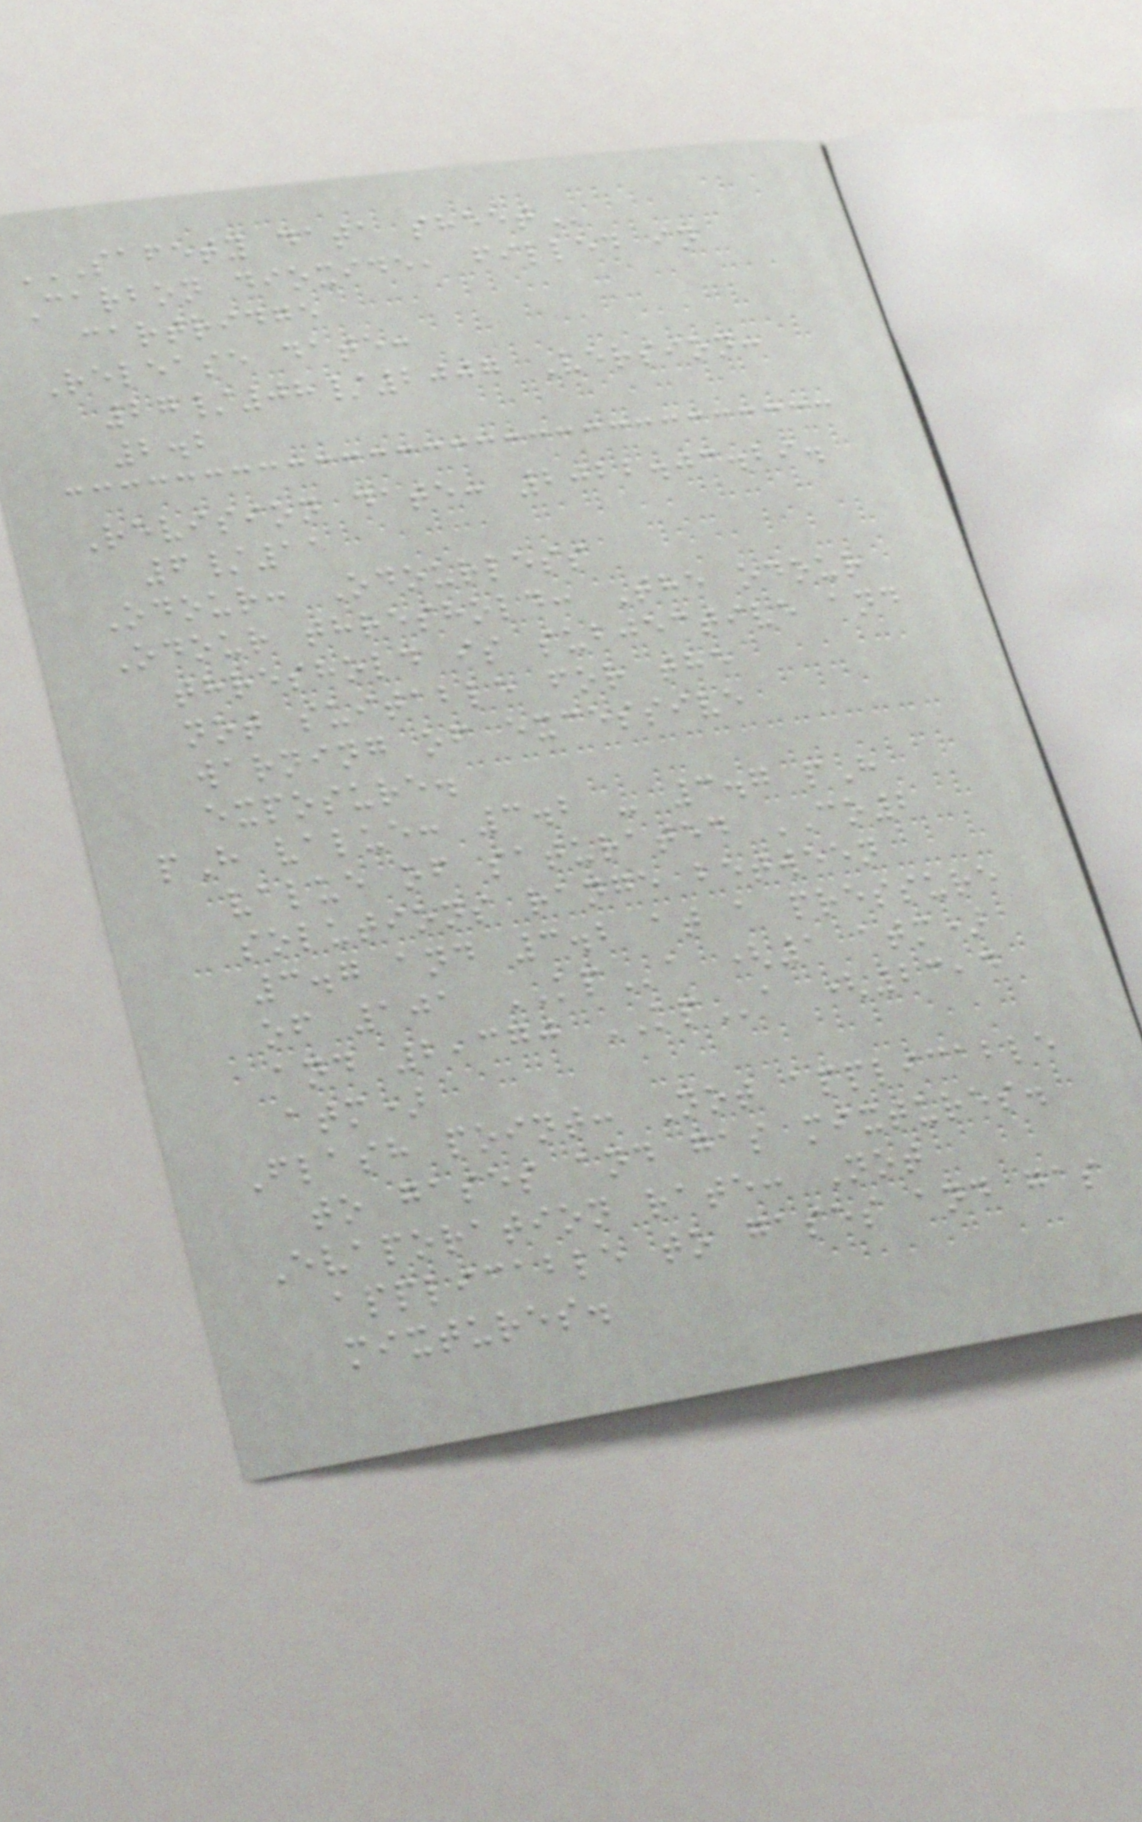SAFETY DATA SHEET
Carbon dioxide, filled in
cartridge
Release date:
27/08/2007 Version:
2.2
Revision date: 2022.03.29.
6/11
Odour: Odourless
Odour threshold: The odour
threshold is subjective and
not suitable for the
warning of excessive
exposure.
pH value: 3.2 - 3.7 pH
value of saturated CO2
solutions range between
3.7 and 3.2 at a pressure
of 101 KPa (1 atm)
and 2,370 KPa (23,4
atm)
Flash point: Not applicable
to gases and gas mixtures.
Evaporation rate: Not
applicable to gases and gas
mixtures.
